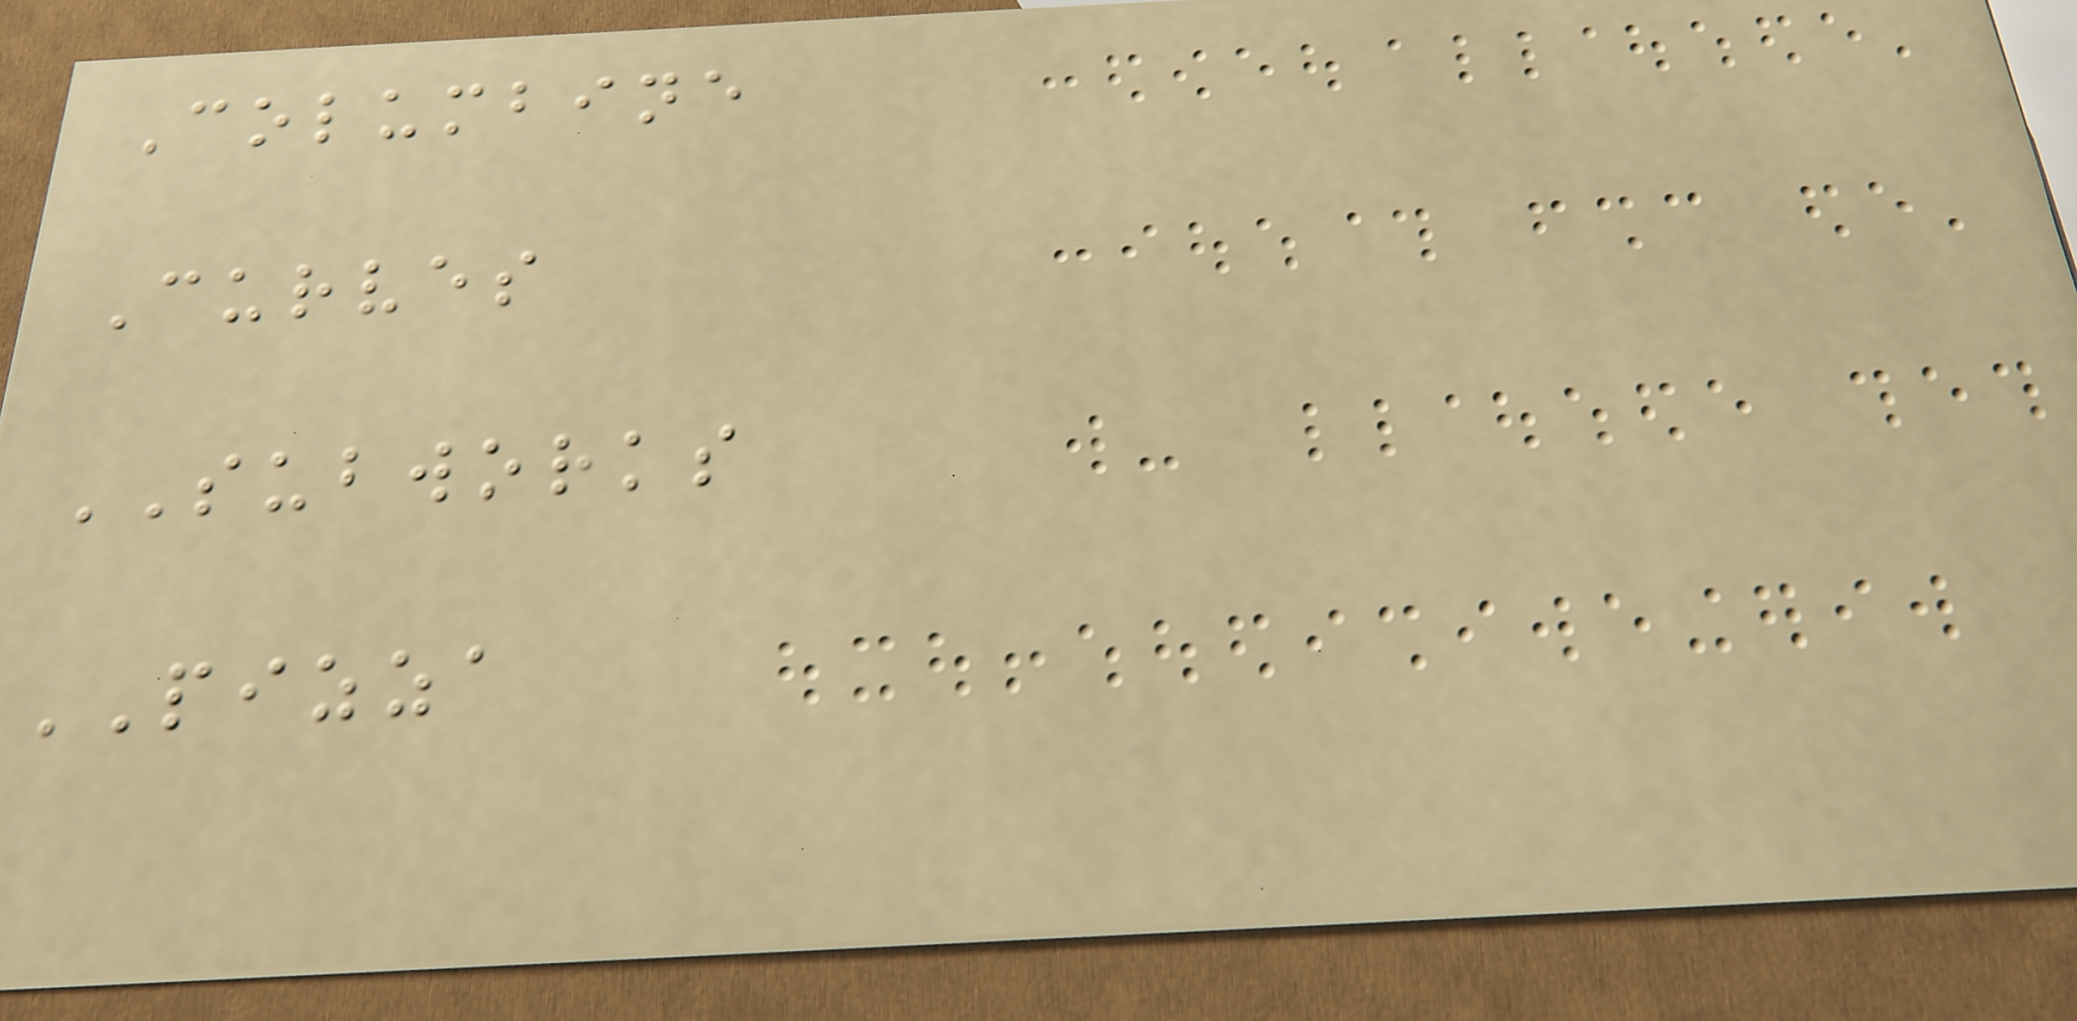Columbine
Curves
SUBWORKS
PIZZA
